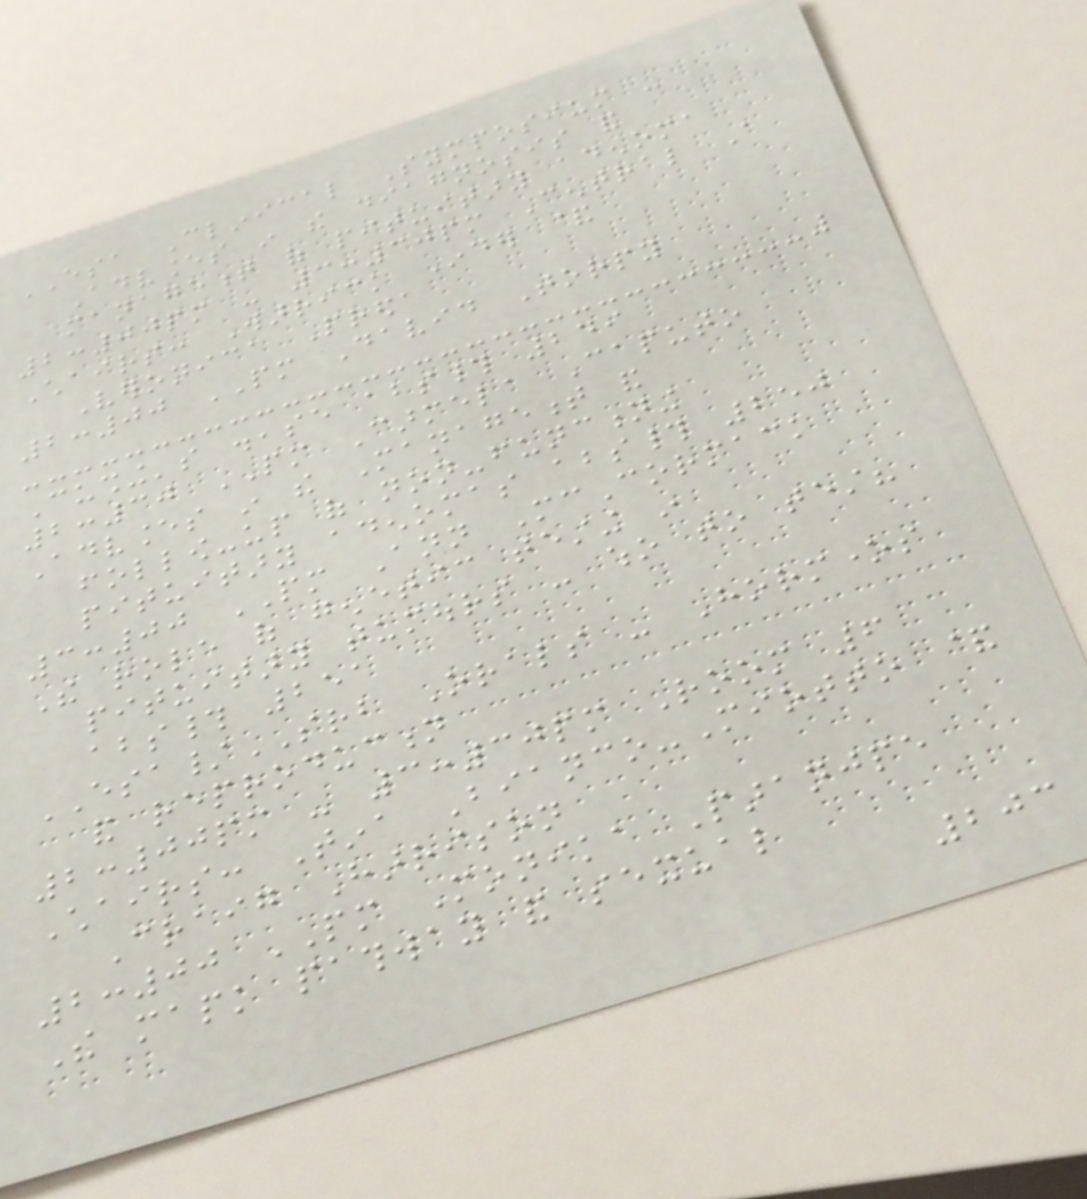ESA Clinical Symposium -
Advances in the diagnosis and
management of pituitary adenoma
2:00pm - 3:30pm Central A
Chairs: Warrick Inder &
Veronica Preda
2:00 PM David Torpy
Cushing's disease abs# 249
2:30 PM Carmela Caputo
Advances in the Management and
follow-up of non-functioning
pituitary adenomas abs# 250
3:00 PM Ann McCormack
The role of genetic testing in
pituitary tumours - who to test?
abs# 251
ESA/SRB Orals - Hormones
and reproduction
2:00pm - 3:30pm Room 6
Chairs: Tina Bianco-Miotto &
Craig Harrison
2:00 PM Monika Paranjpe
The mapk pathway and sexual
203
